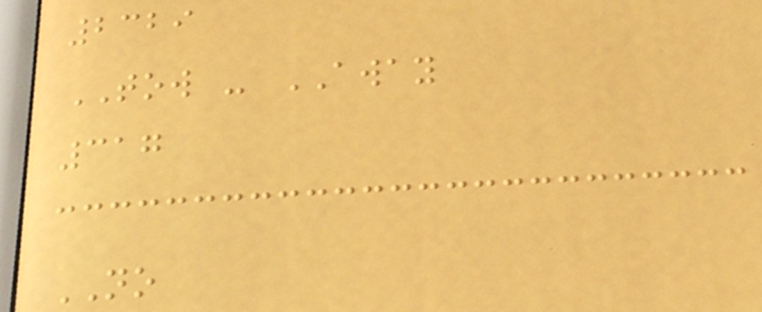2329
TOW - AWAY
317
NO
